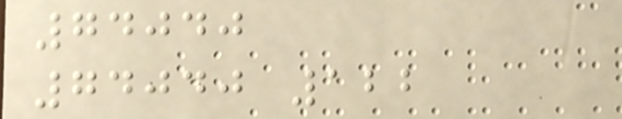74040
74040 122
